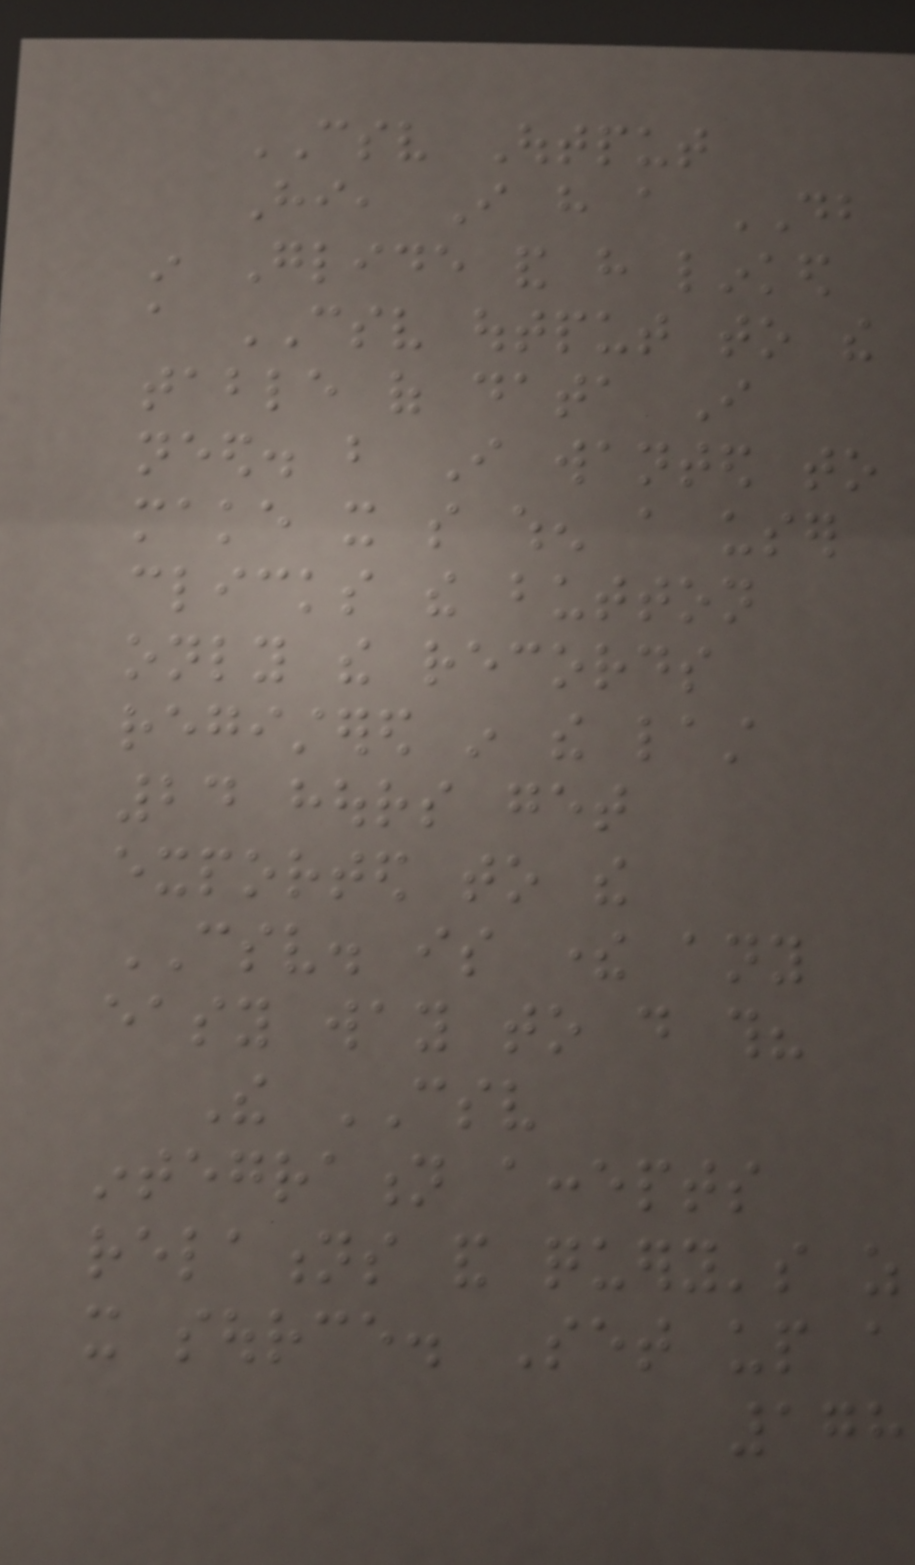CSV Output
Hi, I have a DB
in Glide and have linked
a CSV output to the
table of data I
need. but I wanted to
make it so when a user
clicks the button
only the records
registered in the last
24 hours get
exported to the
CSV. is there any
easy way to do this?
The CSV
integration accepts
relations and query's as
it source. Set up a
178
